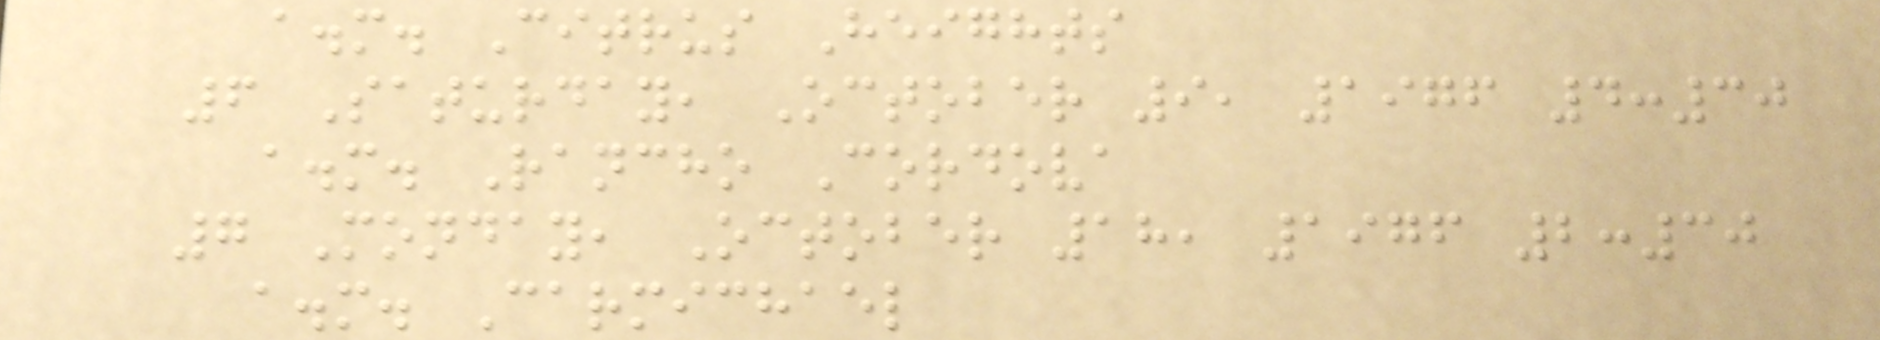a.m. Citrus Heights
6 Saturday, October 9, 1976 4:30
a.m. Rancho Cordova
7 Monday, October 18, 1976 2:30
a.m. Carmichael
